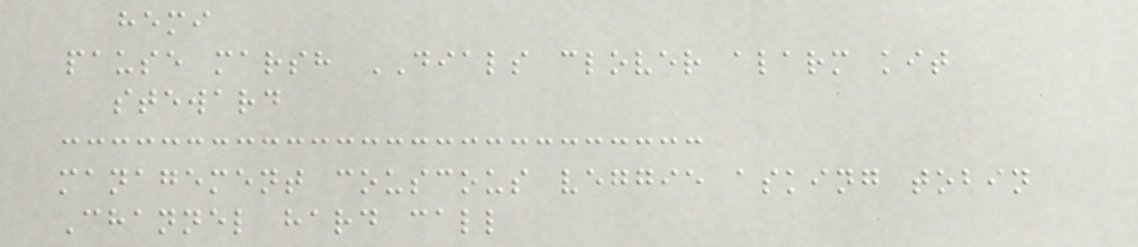hemi
pause marsh DIALS clover alarm kit
steward
management couscous veggie asking tobin
Channel hard call
